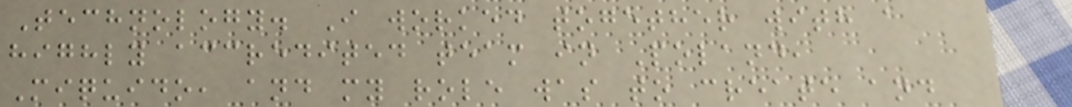Technology. I worked together with a
highly accredited team in Poland,
Miquido, and my role was to create and
